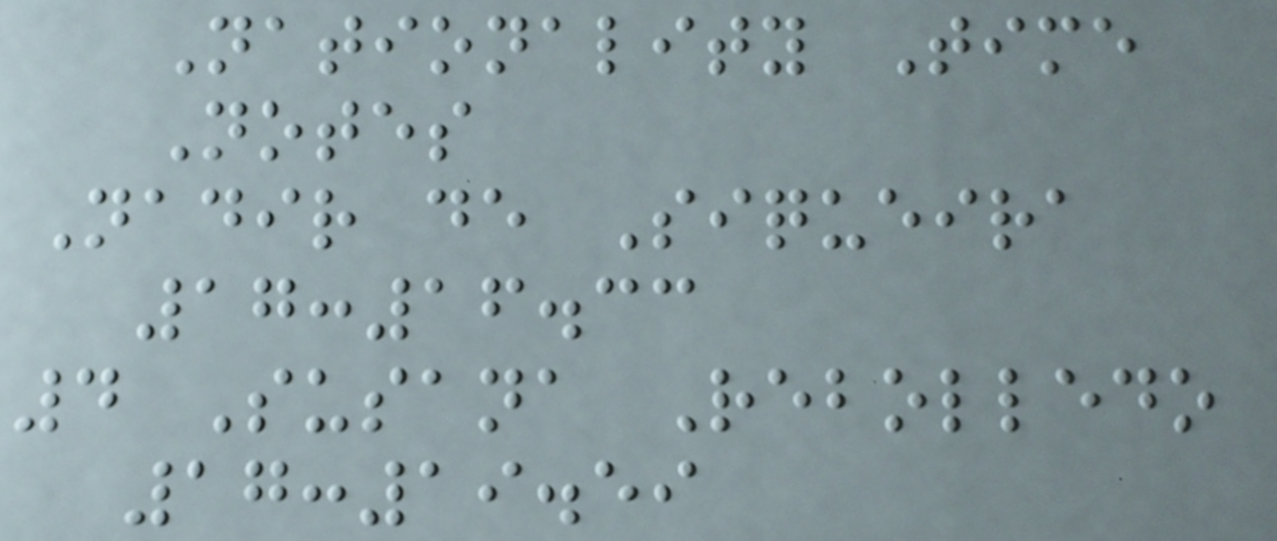Nationality Time
Notes
Nadir de Siqueira
17:16.33
4 Susana Rebolledo
17:19.59
